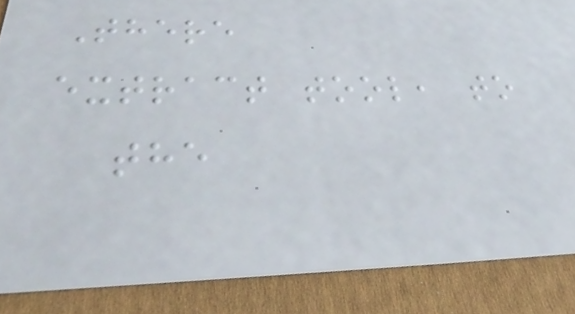There
extract tool, to
the
